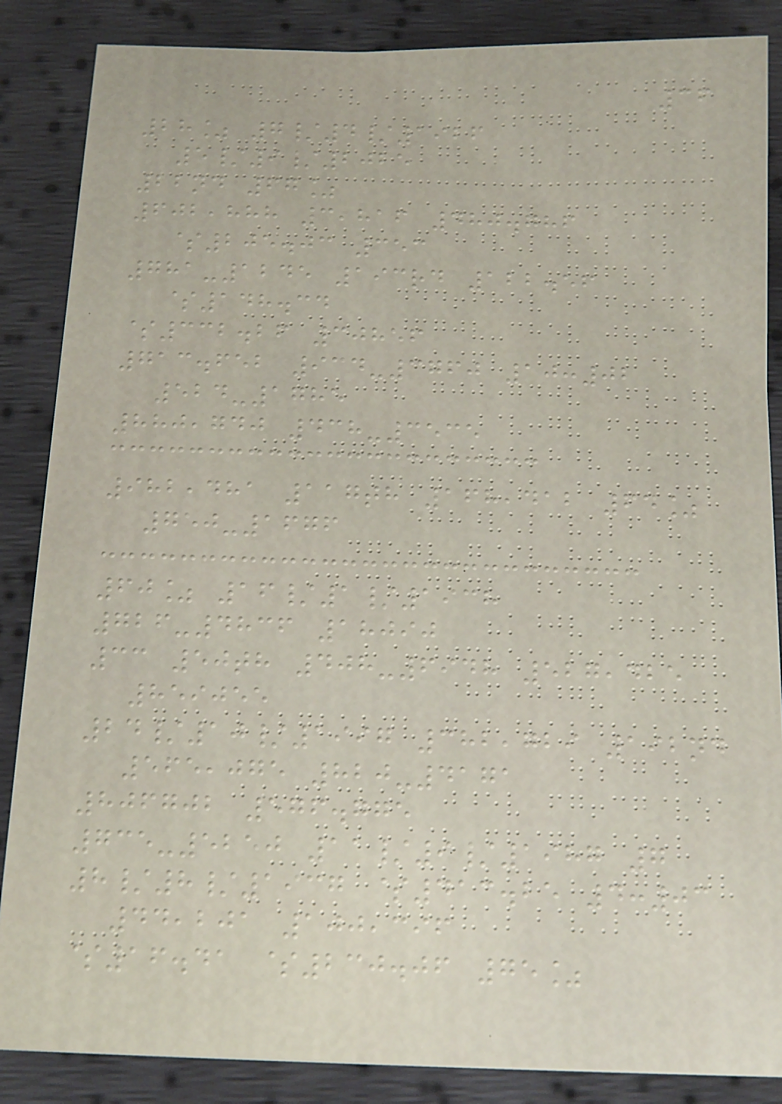36
28% 7/4/1926
5/9/2025
22nd 67%
602,888 3,816 480.786
$205.03 353
781-1245 193rd 122.56
$148.34
$332.26 30856
713.652 934-3760 10:02
524-1785
880,740 438-3535
982,481 117th 168,412 64%
750-1676
60% 16/1/1938
726-4836 18090
33 50th 408-6948 527,425
859055
24/10/1997 382,729 192nd
565,075 820-4171
806702 576.775
735-5250 11/9/1987 7
8/8/1937 $413.25 4:03
44,201 100,396
$16.41 $230.06 75%
